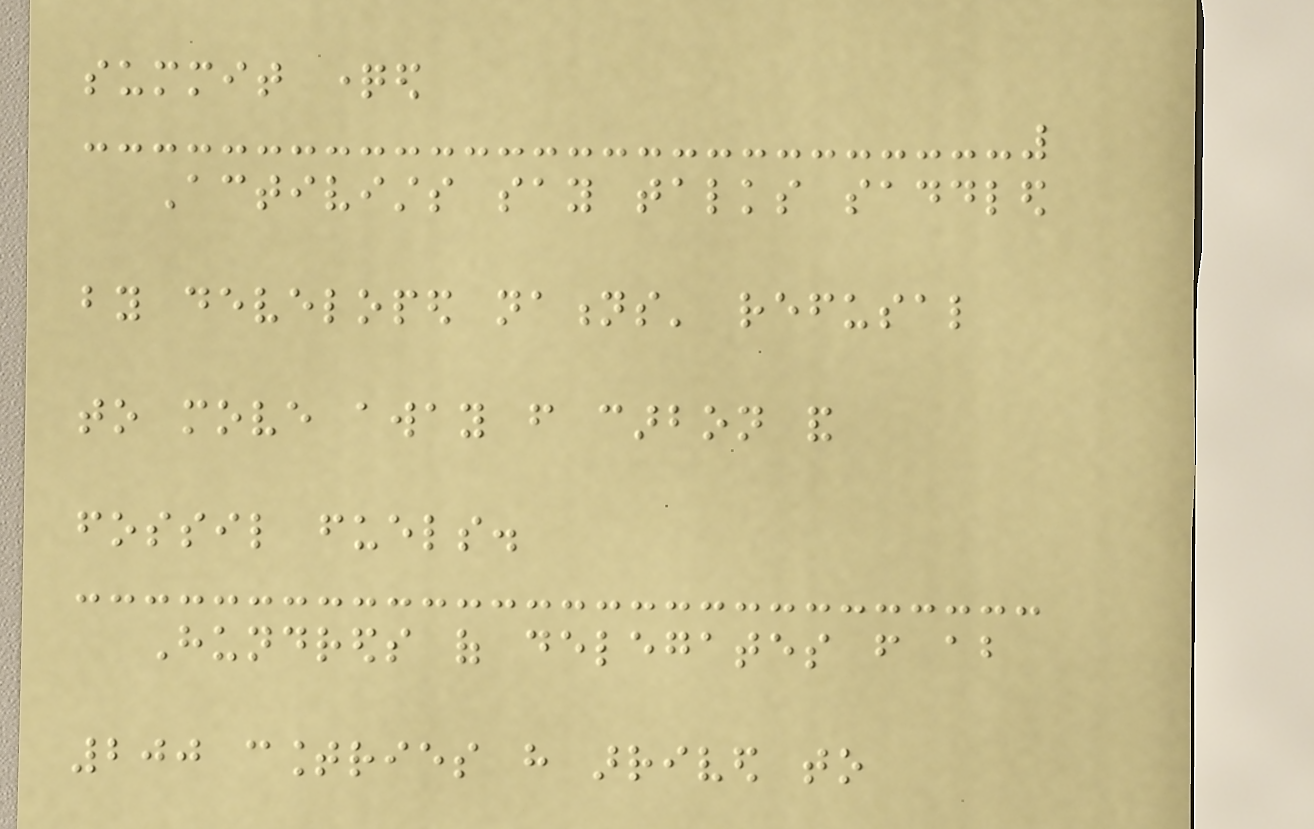summit questioned
Activists say talks saddled
by developed nations' refusal
to move away from carbon and
fossil fuels.
Hundreds of delegates from about
200 countries have arrived to
